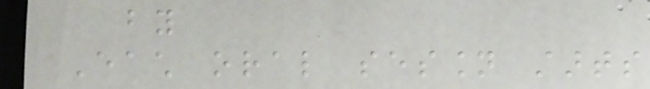by
Each oral session starts
